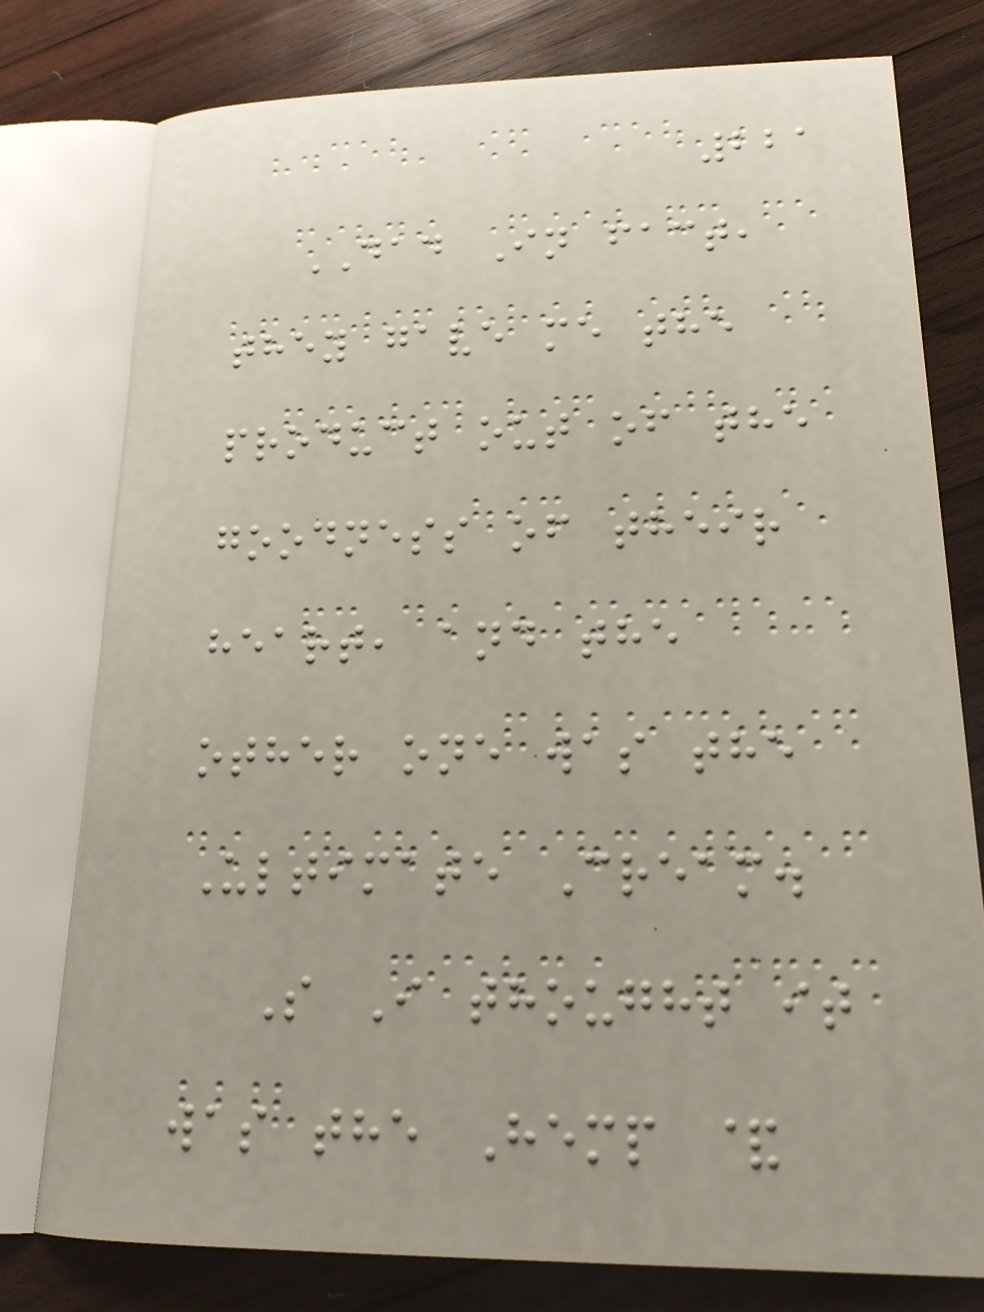221
DAD In fact,
they gave me the
product out of the
goodness of their
heart, and the
other one was the
Ultimate Cream.
S I thought it
was the Hemp &
